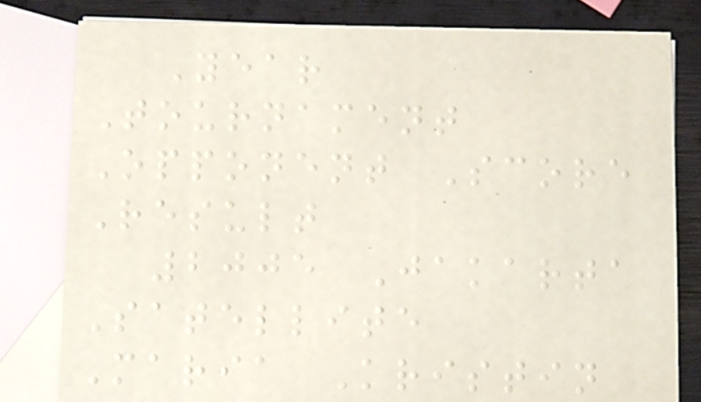Year
Tournament
Opponent Score
Result
2005 Jakarta
Satellite
Maria Kristin
